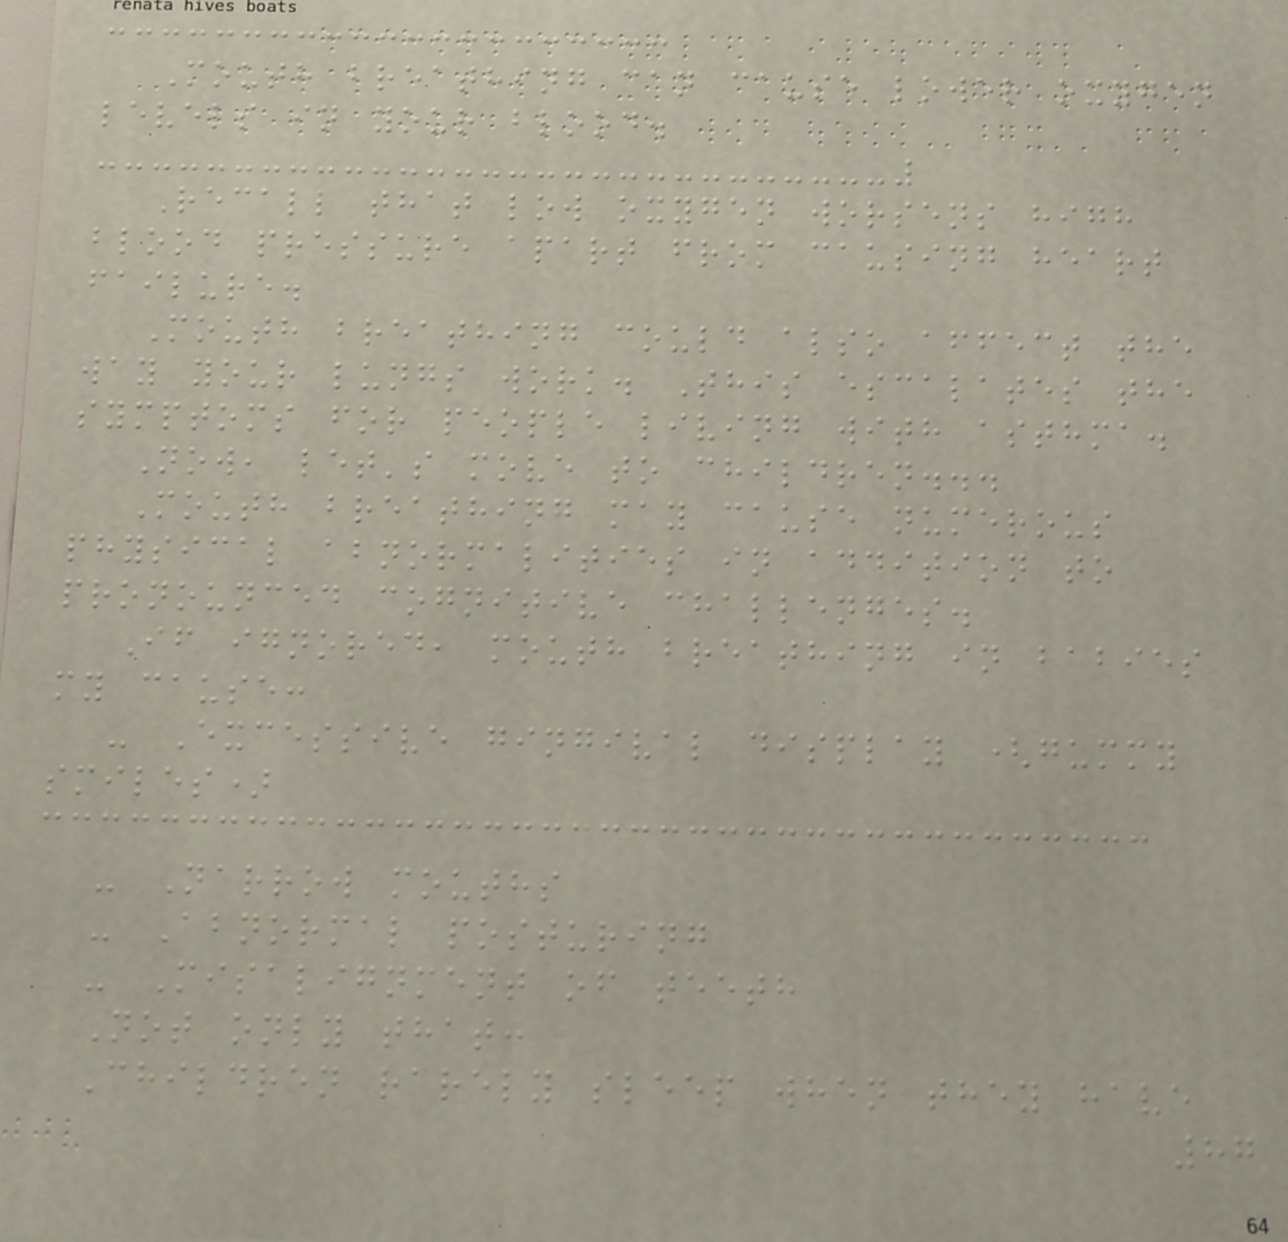Mouth breathing can cause lower oxygen
levels in your blood.
Recall that low oxygen worsens high
blood pressure apart from causing heart
failure.
Mouth breathing could also affect the
way your lungs work. This escalates the
symptoms for people living with asthma.
Now, let's move to children...
Mouth breathing may cause numerous
physical abnormalities in addition to
pronounced cognitive challenges.
If ignored, mouth breathing in babies
my cause:
- Excessive gingival display (gummy
smiles)
- Narrow mouths
- Abnormal posturing
- Misalignment of teeth
Not only that:
Children rarely sleep when they have
87
